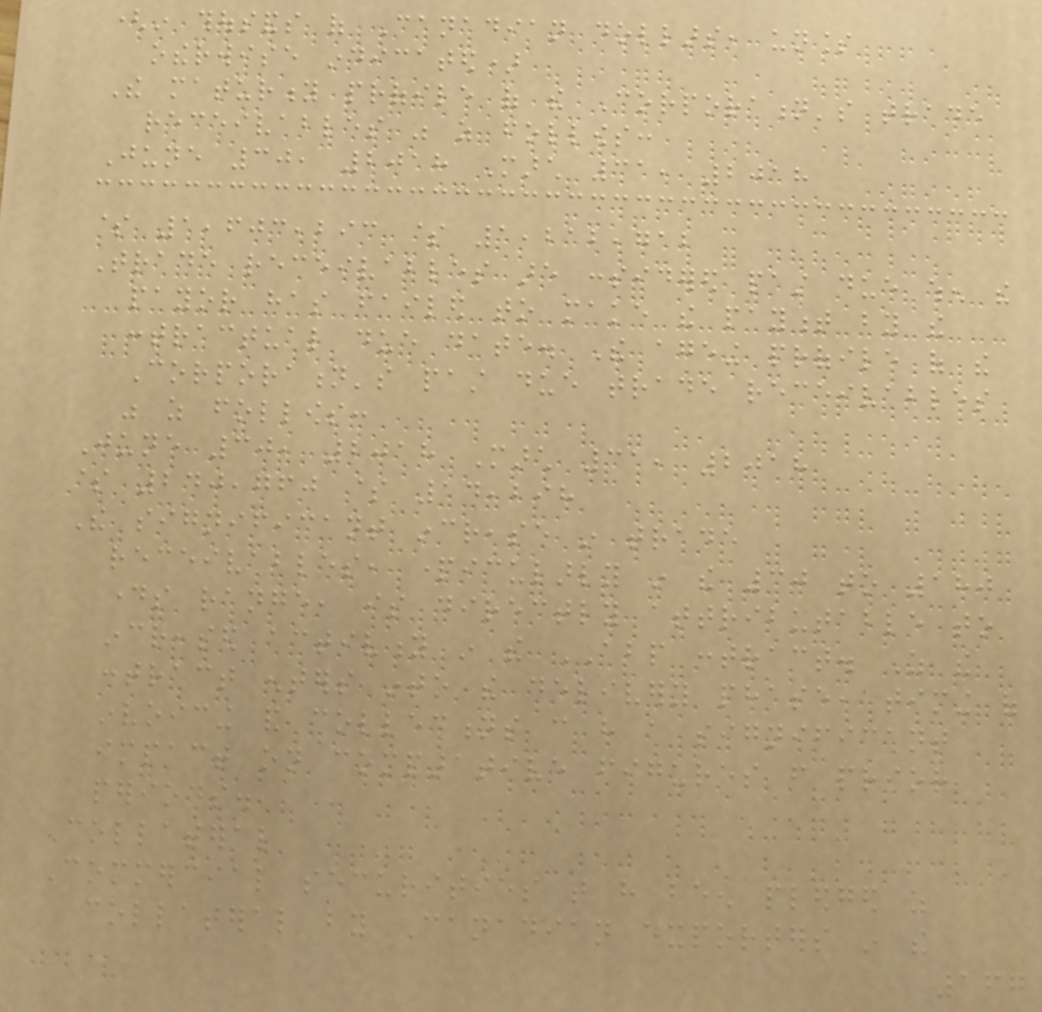(in thousands of Canadian dollars, unless
otherwise indicated)
The maturity profile of the Corporation's trade
receivables was as follows:
June 30, 2018 March 31, 2018
$ 1,603,293 $ 1,212,712
Trade receivables are considered past due when the
payor has failed to make the payment by the
contractual due date. The ageing profile of the
Corporation's past due trade receivables
was as follows:
June 30, 2018 March 31, 2018
$ 240,760 $ 14,298
The significant increase in trade
receivables, particularly in the 30 to 180
days range, is directly attributable to
increased activity in the ABP contract. As the
contract enters into the delivery phase, timing of
invoicing and collections can have a significant
impact on comparative figures from prior
periods.
Collateral
Commercial securities that have been pledged as
collateral by Canadian exporters in the
167
